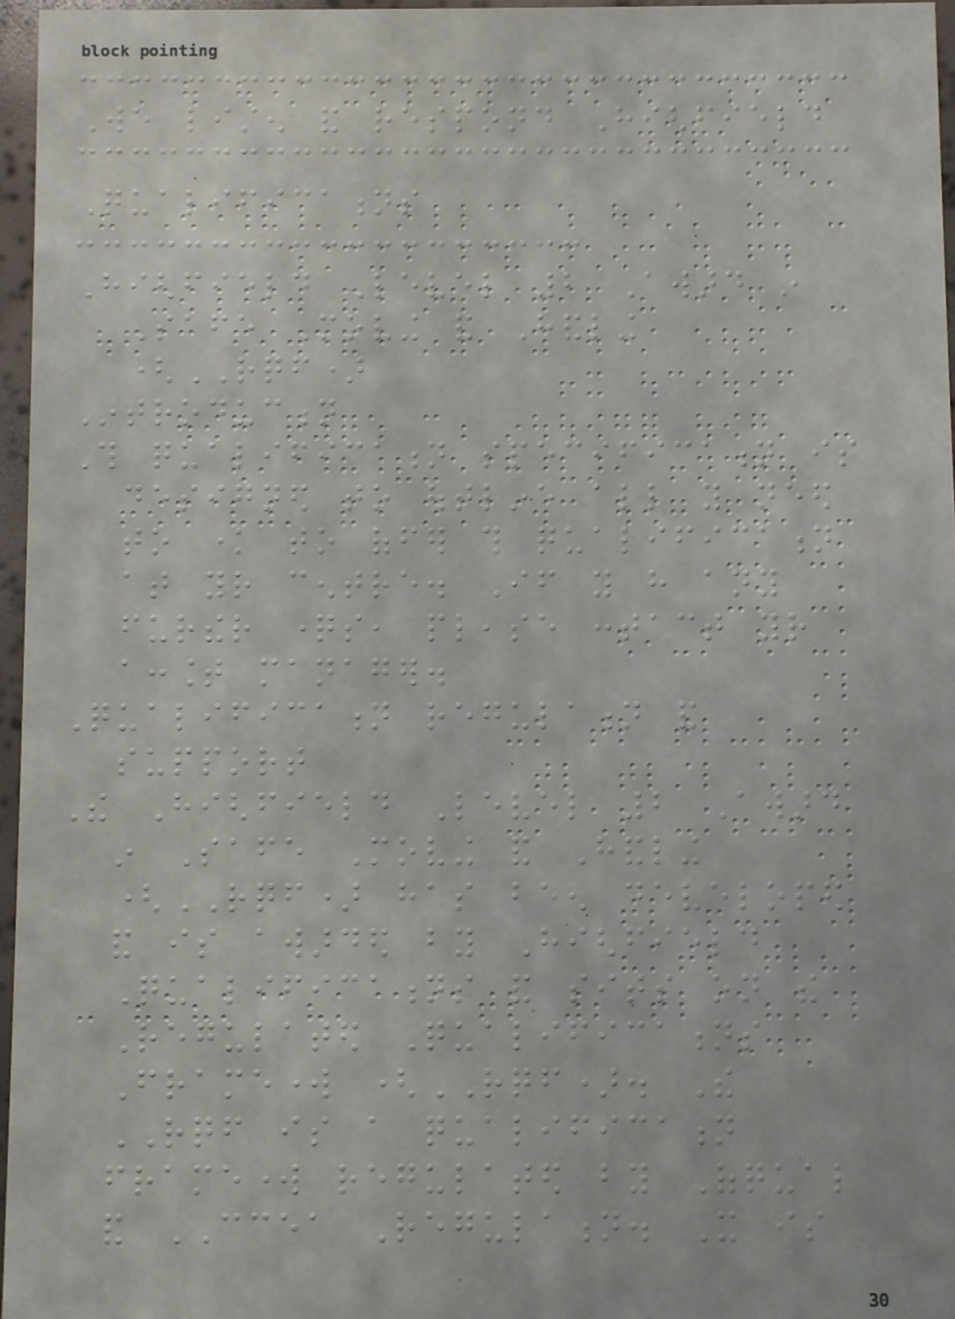We listen and respond Highfield
Qualifications
Highfield Level 2 Award in
Safe Moving and Handling
(RQF)
Introduction
This qualification specification is
designed to outline all you need
to know to offer this qualification
at your centre. If you have any
further questions, please contact your
account manager.
Qualification regulation and
support
The Highfield Level 2 Award
in Safe Moving and Handling
(RQF) has been developed
and is awarded by Highfield
Qualifications and sits on the
Regulated Qualifications
Framework (RQF). The
RQF is a qualification
framework regulated by Ofqual
and CCEA Regulation. It is
